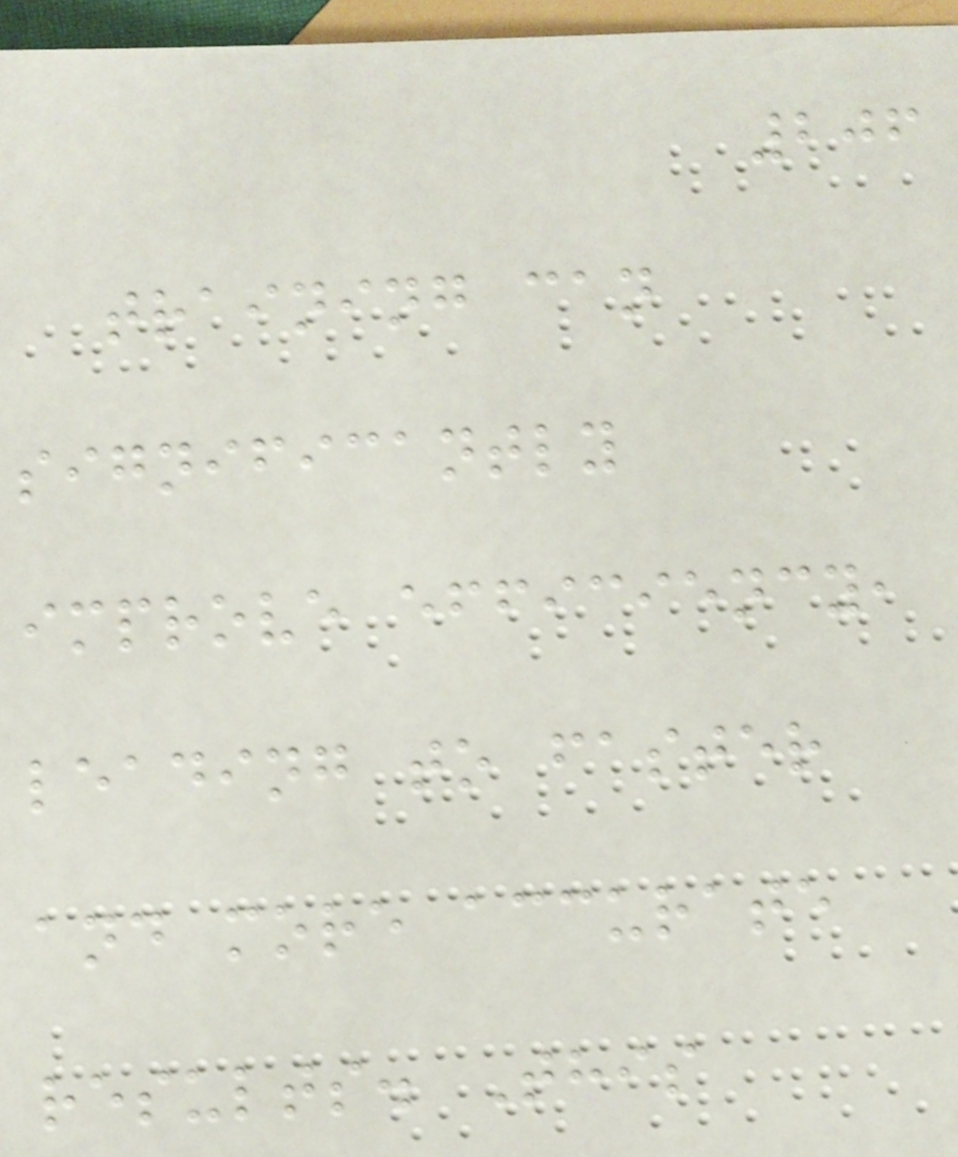206
training can
significantly
improve efficiency,
leading to faster
and more accurate
results. This
